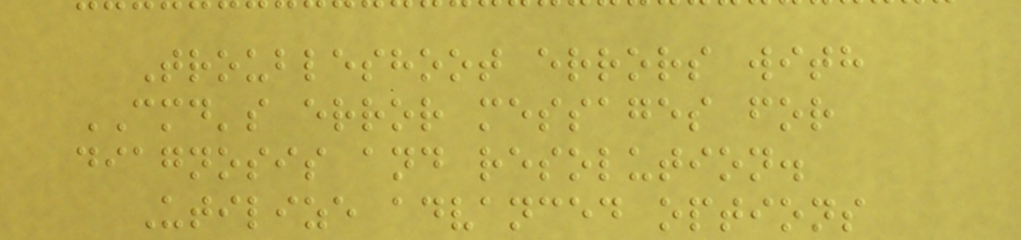Troubleshoot errors with
CMD's error messages for
diagnosis and resolution.
Utilize advanced options
